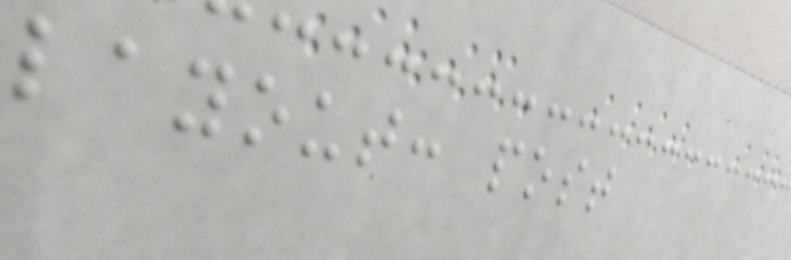layout: post
